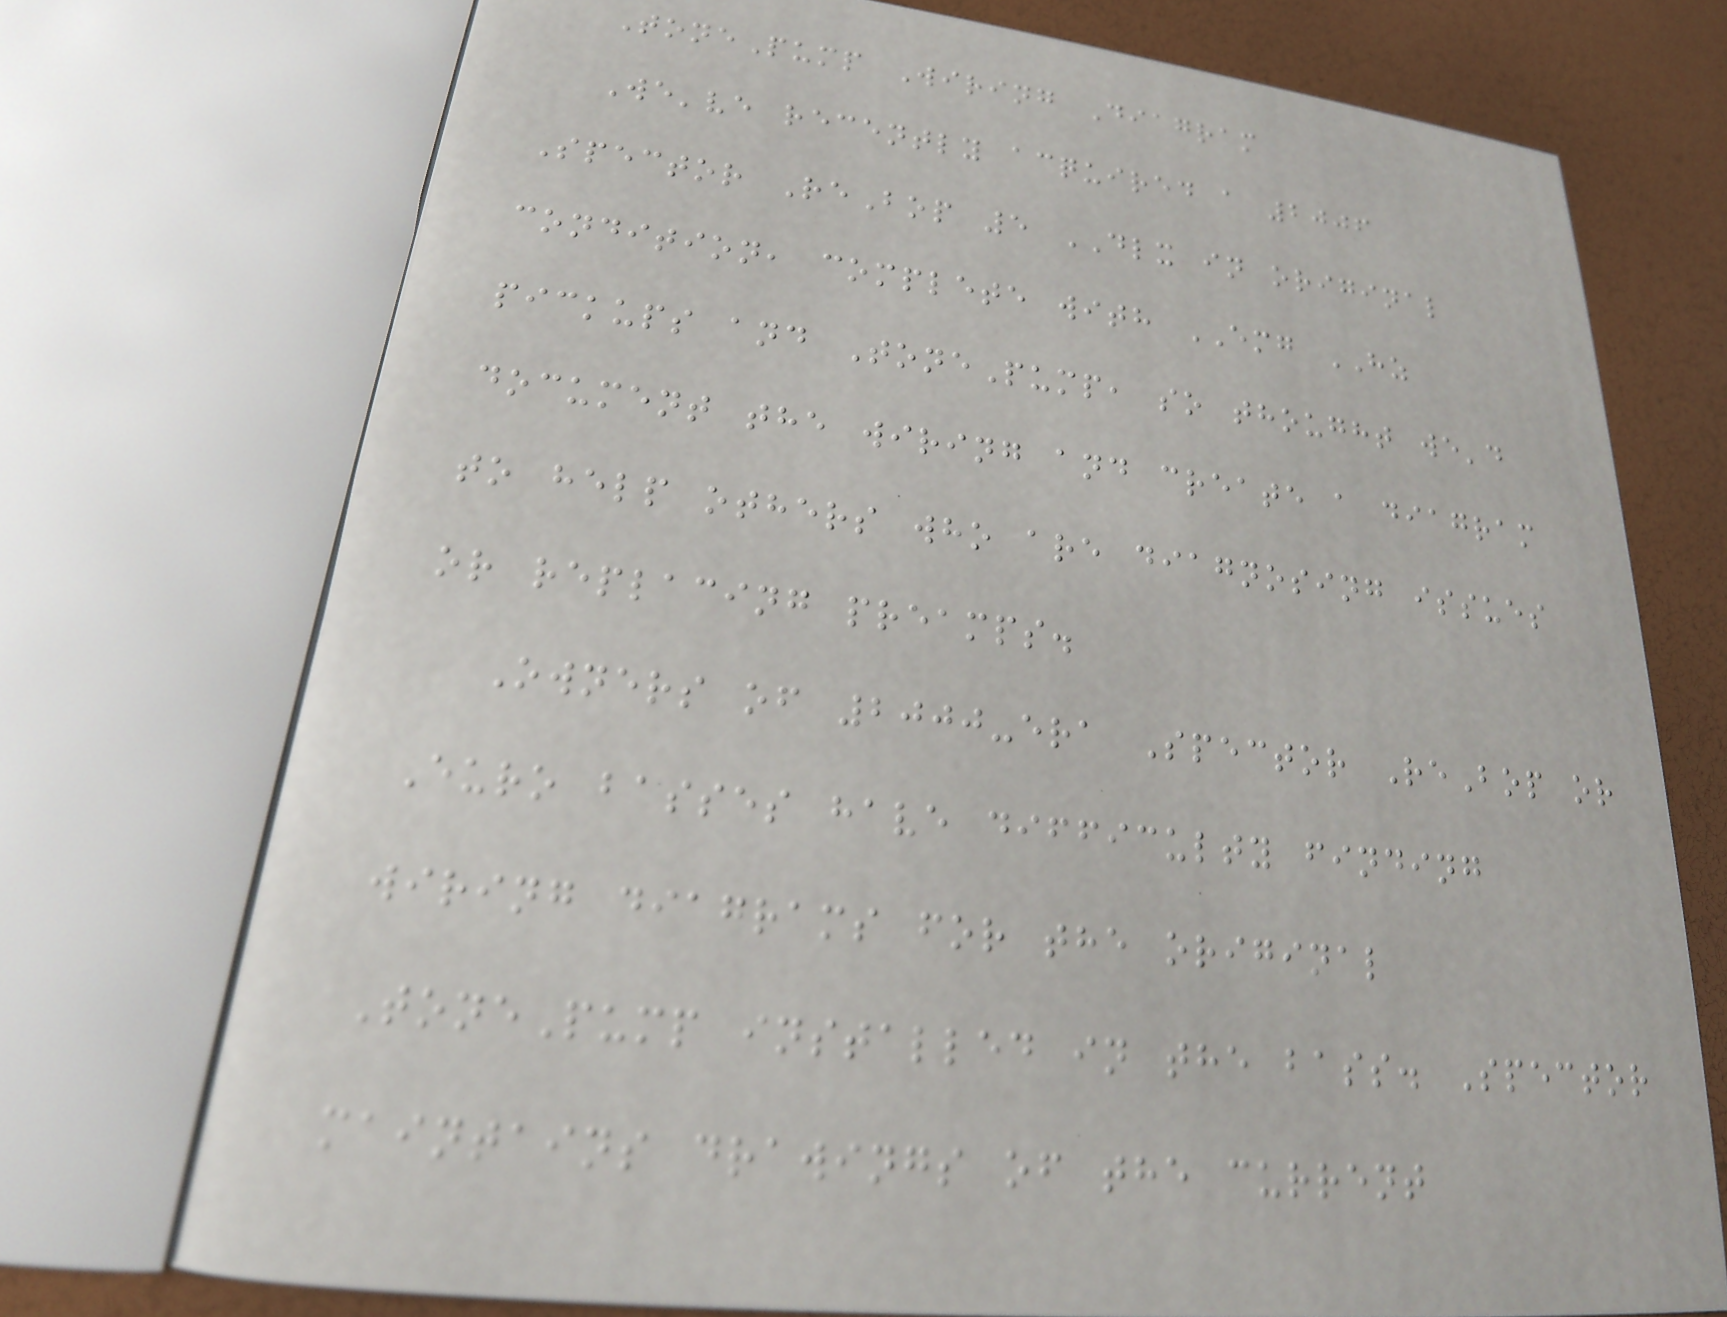TonePump Wiring Diagram
We've recently acquired a 2006
Spector ReBop 5 DLX in original
condition, complete with EMG HZ
pickups and TonePump, so thought we'd
document the wiring and create a diagram
to help others who are diagnosing issues
or replacing preamps.
Owners of 2000-era Spector ReBop or
Euro basses have difficulty finding
wiring diagrams for the original
TonePump installed in the bass. Spector
maintains drawings of the current
